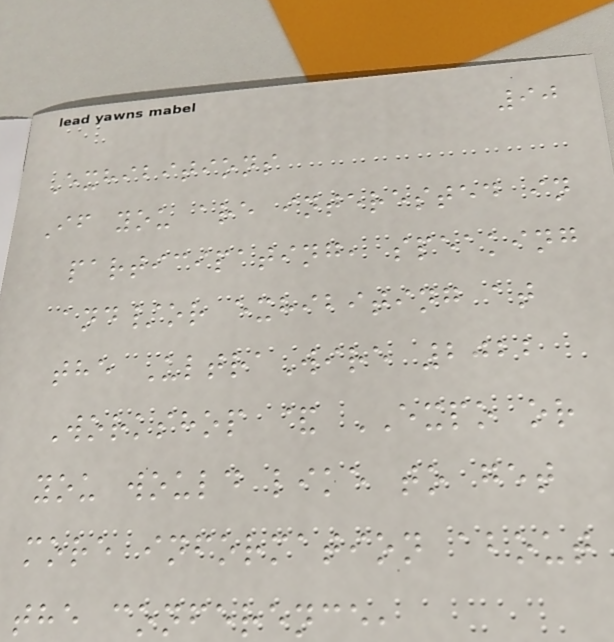90
Exhibitions
If you are interested in
participating, speaking
and/or exhibiting at
the UltraWire 2022
Workshop & EXPO or
you would like to get
more information about
the conference,
